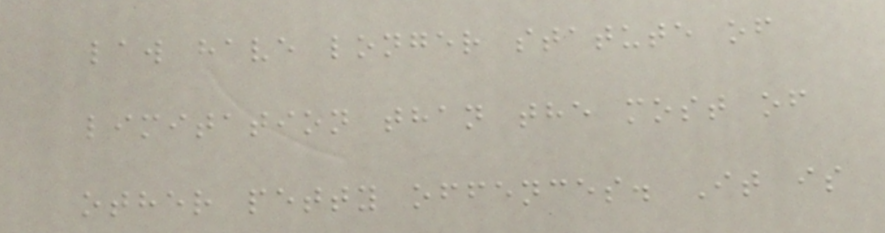law have longer statute of
limitation than the most of
other petty offences. It is
